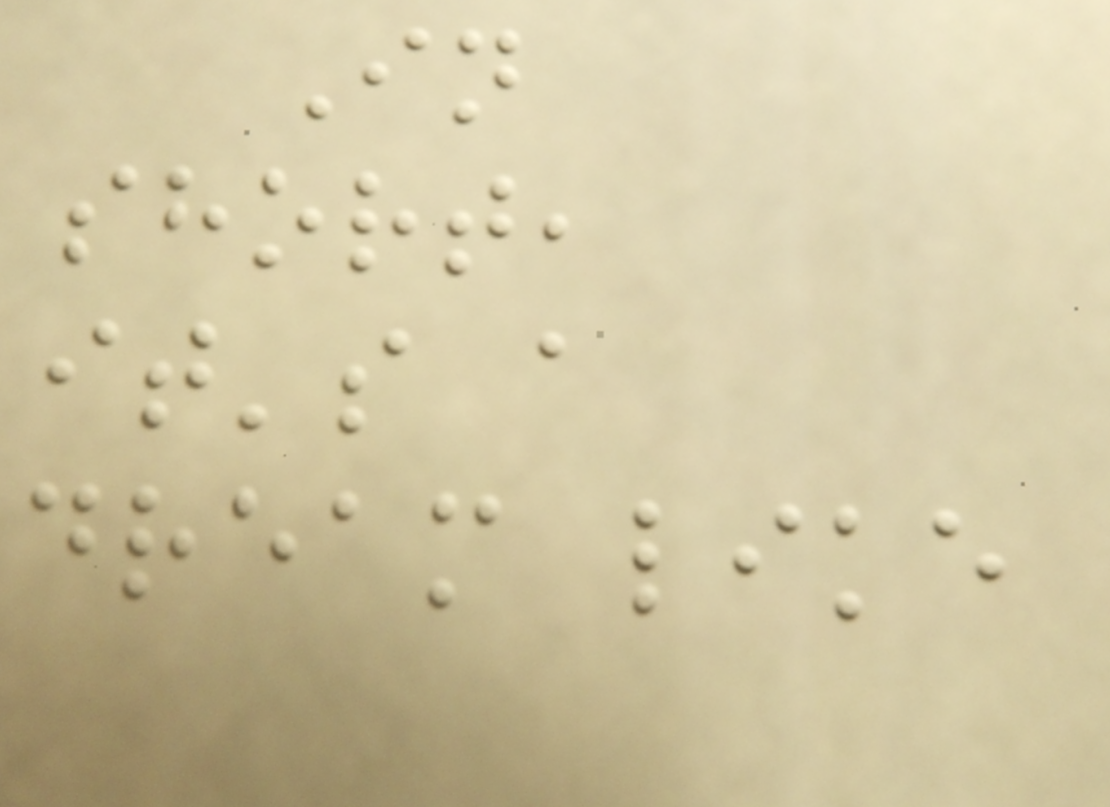In
short,
it's a
dream like
